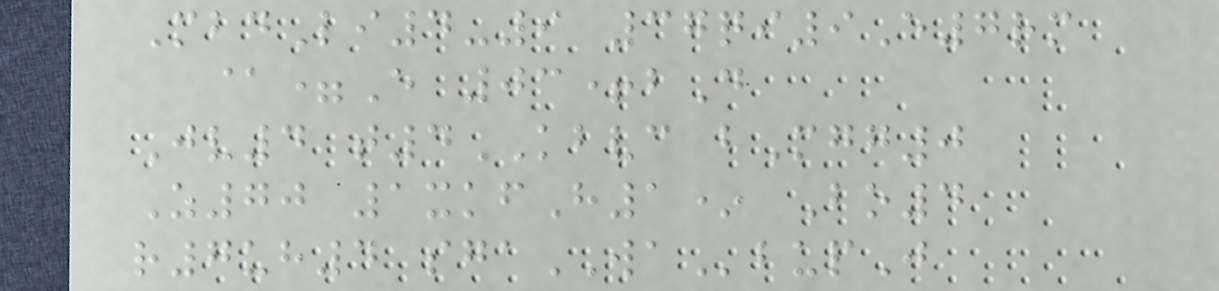MbdLi4-9 37qi9E7rm
@=E 03+bD
Jv4 t4KBVC bMgg0
Z70 1xkfH1* Bo4
r7uh4 sgaWAbupJ
